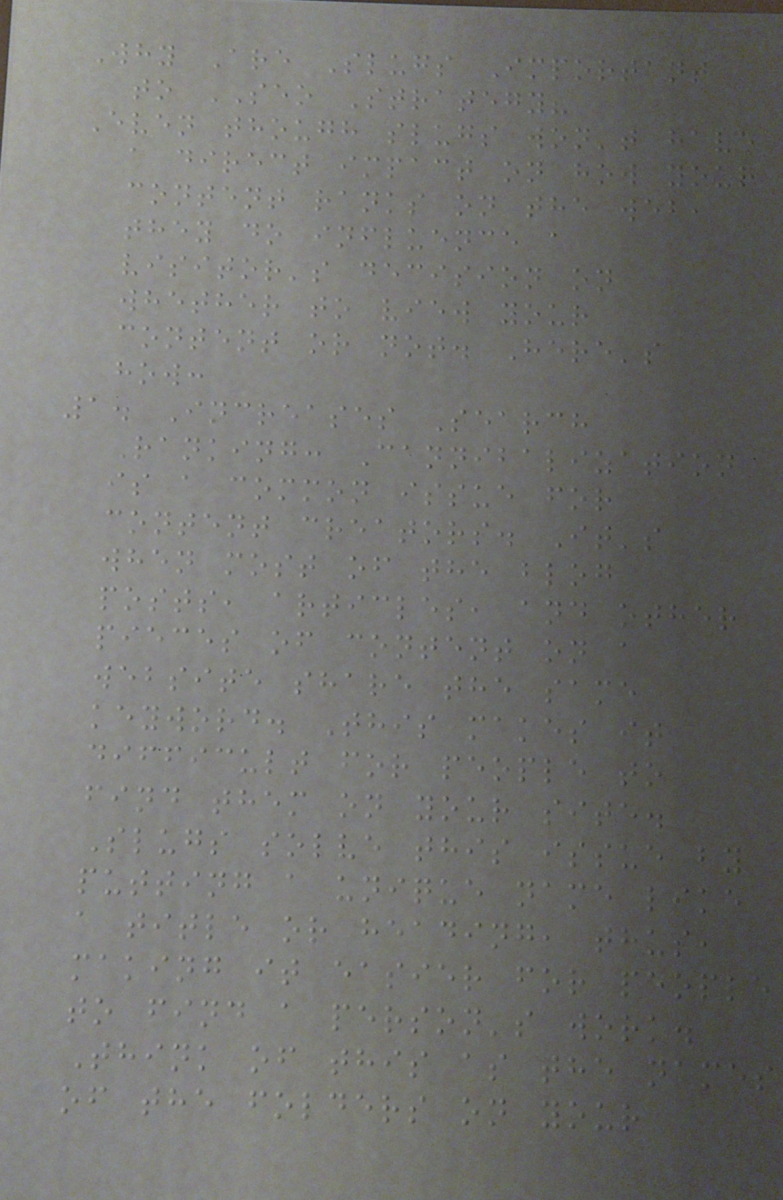Why Are Slugs Important
to SEO Strategy?
Even though slugs won't have
a direct impact on how your
content ranks on the web,
they do influence a
visitor's decision on
whether to view your
content or not. Here's
how:
1. Increases Search
Ranking: Cannibalization
is a common issue for
content creators. It's
when most of the blog
posts, articles, and other
pieces of content on a
website share the same
keyword. This makes it
difficult for people to
find them on your site.
Slugs solve this issue by
putting a unique name like
a title or heading, thus,
making it easier for people
to find a person's work.
Think of this as the names
of the folders on your
